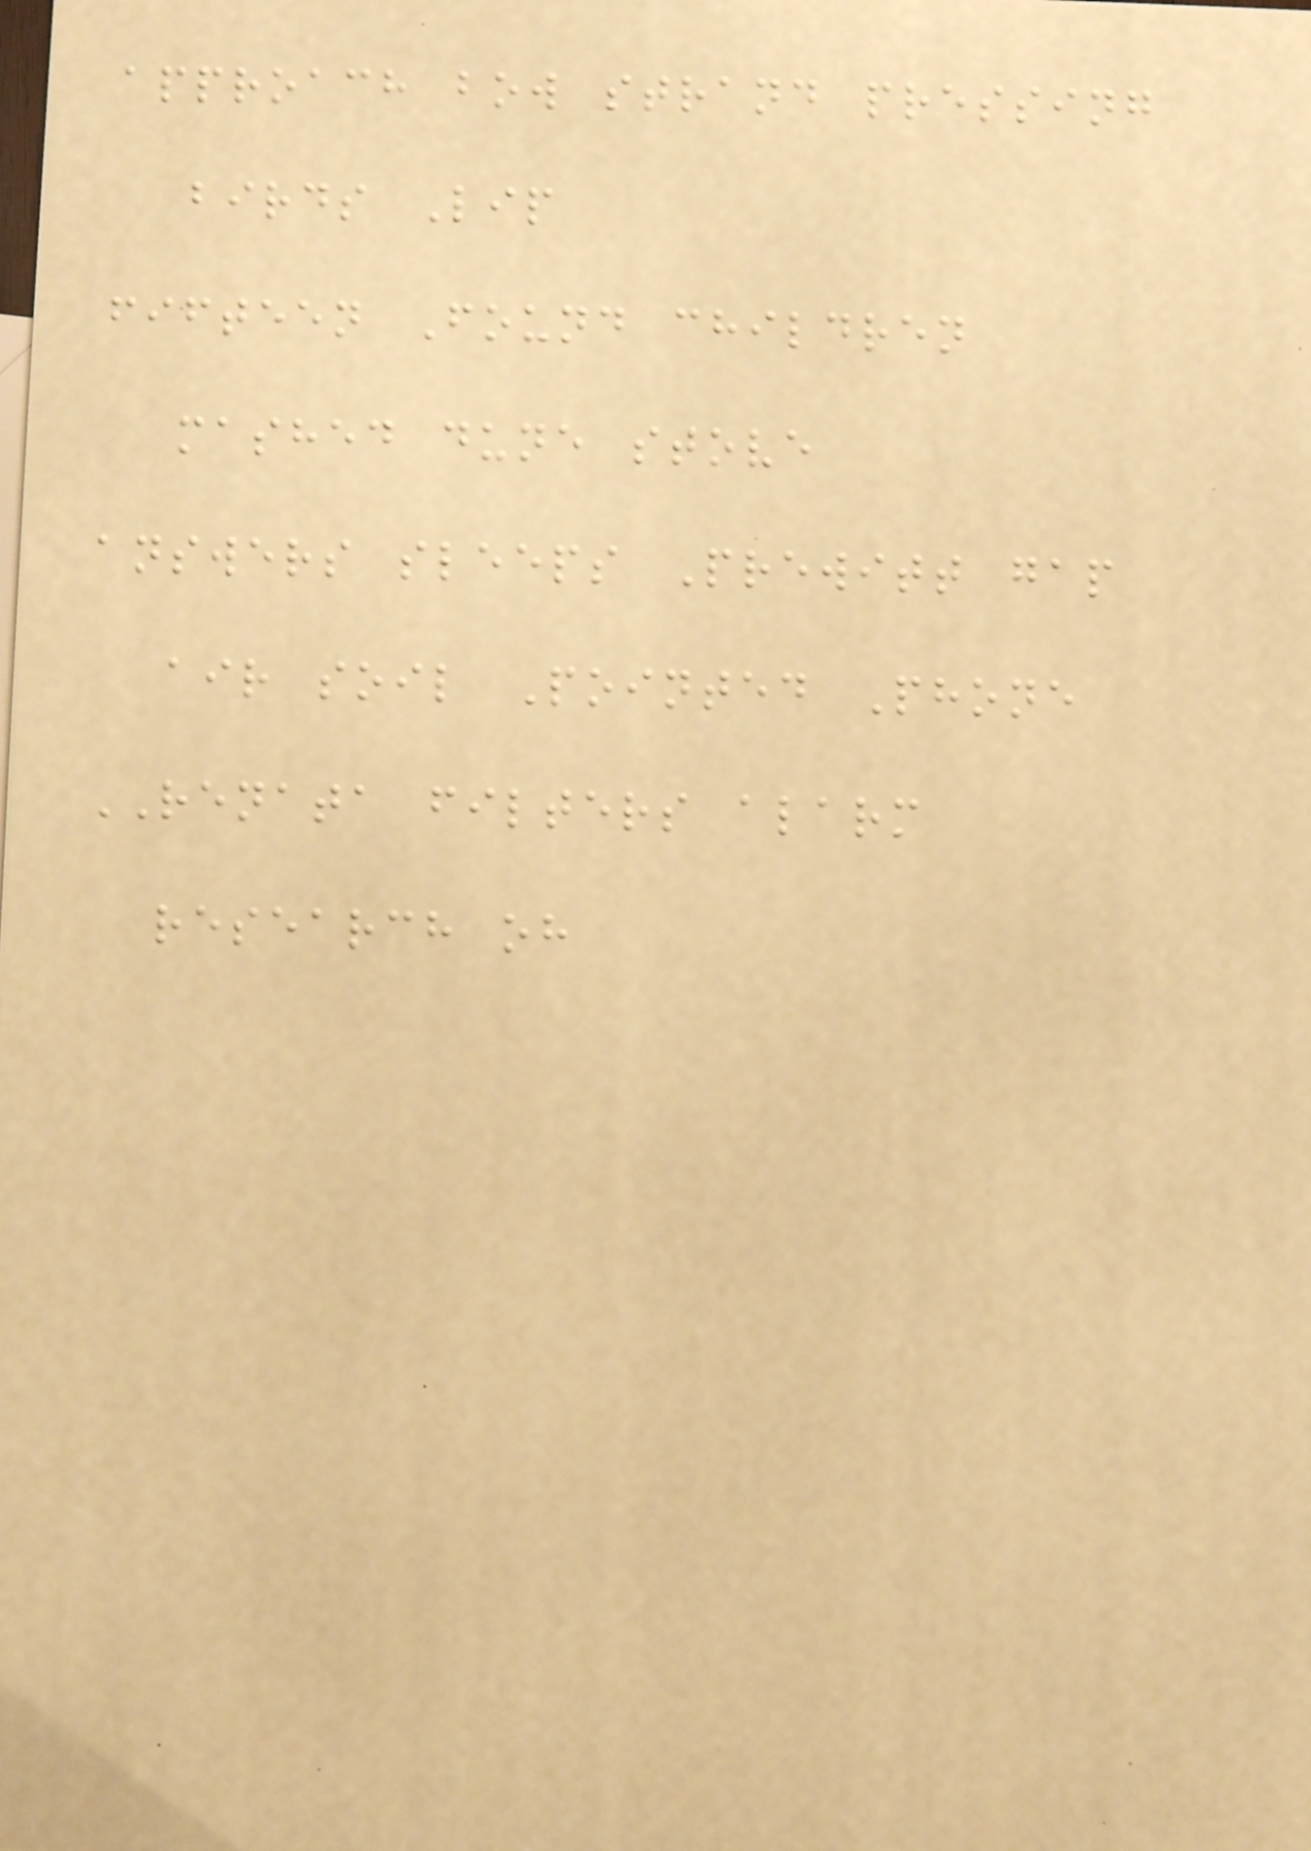approach bow strand pressing
birds Lip
fifteen Found children
mashed dune stove
answers sleeps Prewitt gap
air soil Pointed Phone
RENATA filters alarm
research oh
